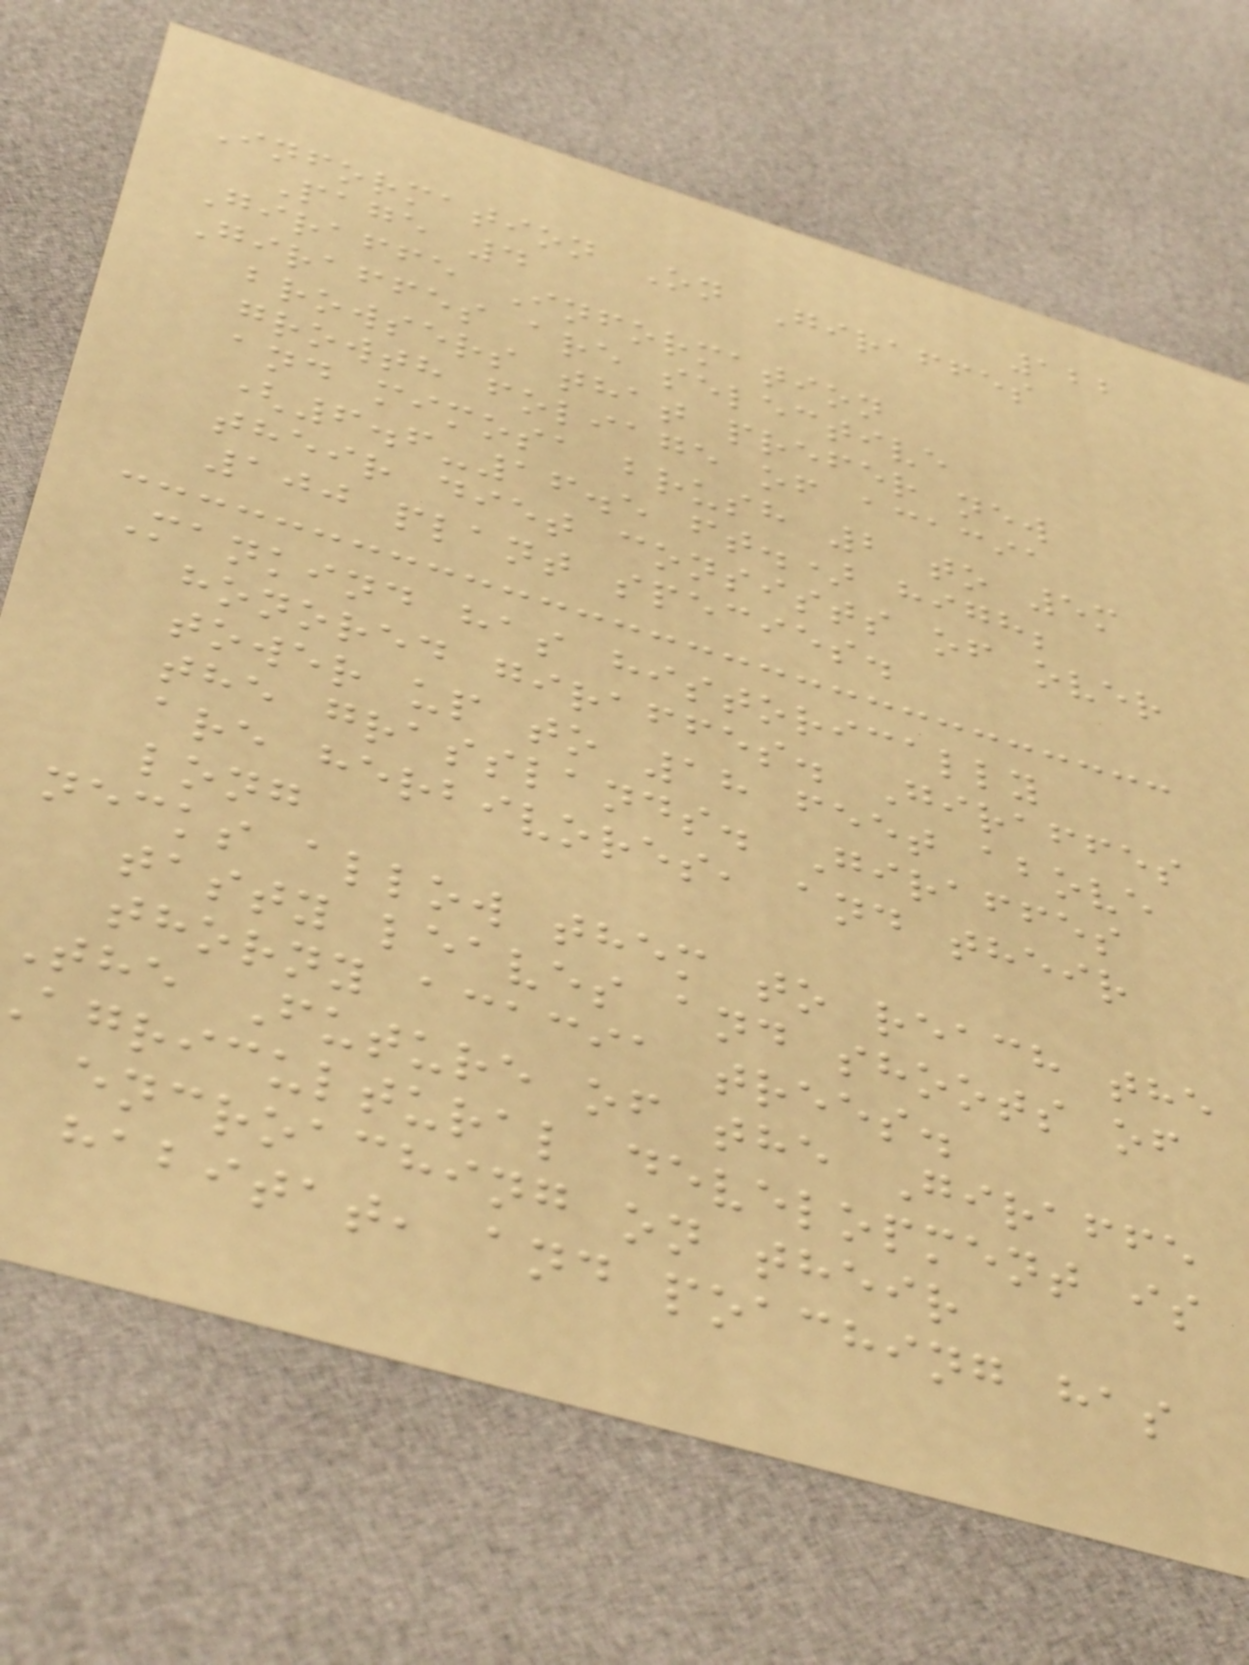122
Information On Giraffes
Page 4
Giraffe Information
Giraffes are selective
browsers that prefer new
growth foliage of acacia
and mimosa brush 2 to 5m
(6.6-16.5 ft.) high;
their diet consists of over
100 plant species.
Mankind has historically
honored giraffes. Giraffes
tower up to 18 feet above
the grasslands. Giraffes
are herbivores, and their
long
necks allow them to reach the
tasty leaves and shoots of
thorny acacia trees.
The Future of the Giraffe
agricultural development is
encroaching on their
habitat, and poaching has
